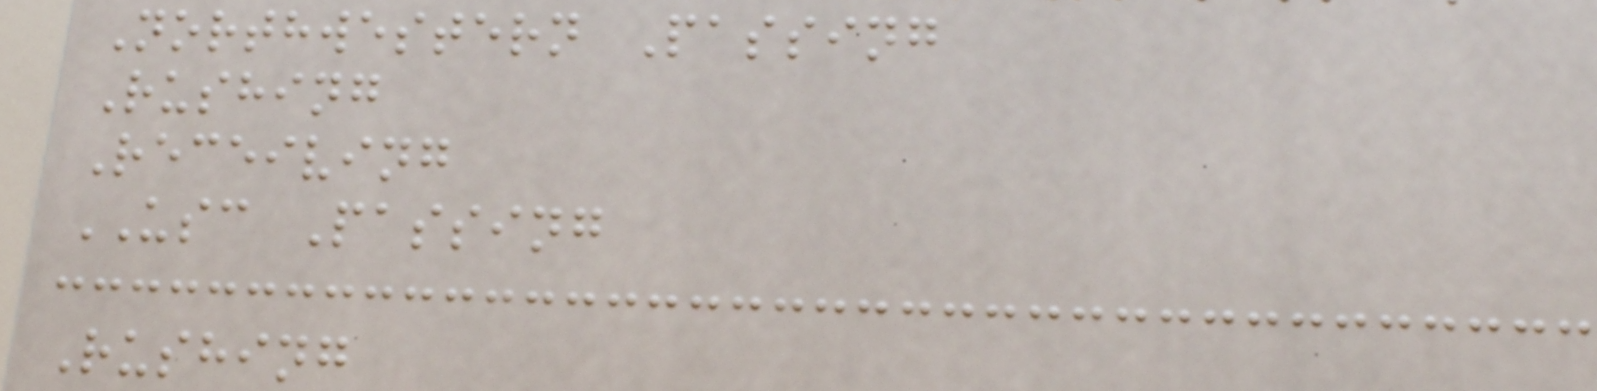Northwestern Passing
Rushing
Receiving
USC Passing
Rushing
